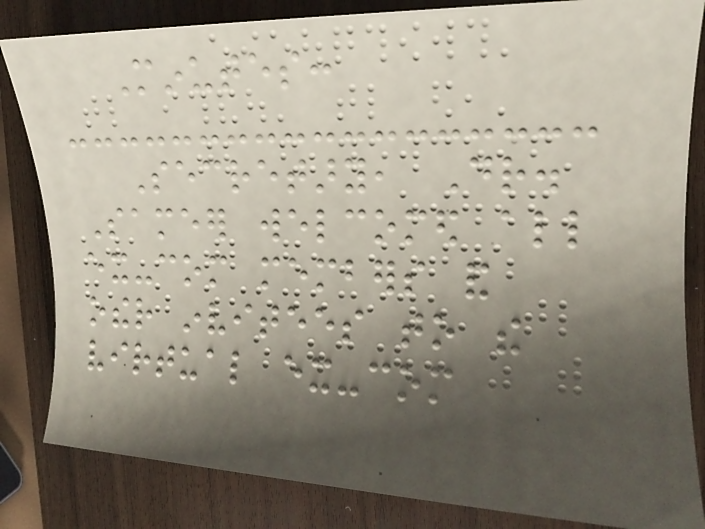Minutes:
Secretary, Dr.
Sameer welcomed all
ex-com members and
other invitees to the
virtual ex-com
